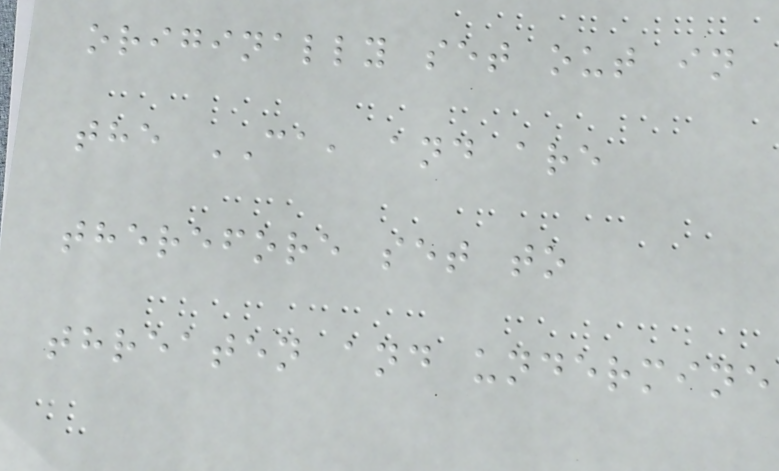originally set out in
the CA, and are
therefore set to
threaten and undermine
